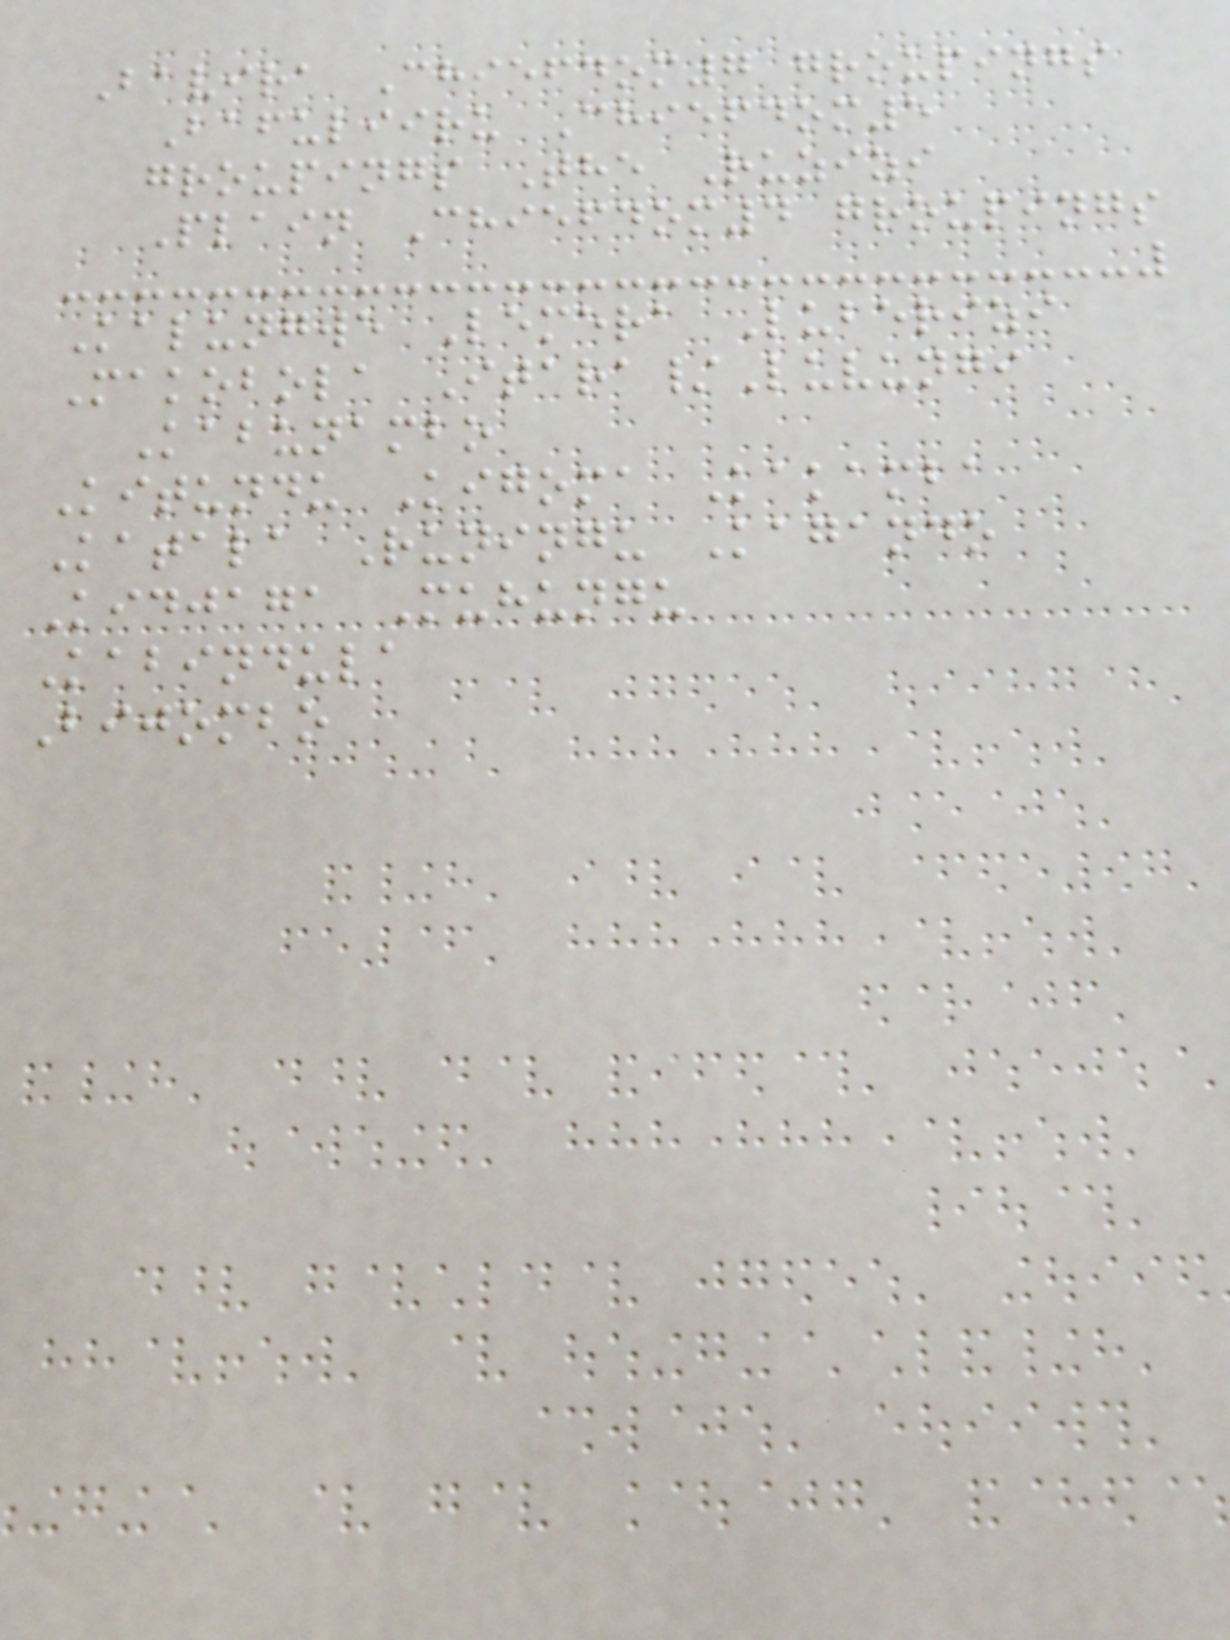Bavira Chiefdom7 groupings
Bafuliiru Chiefdom5
groupings The Ruzizi
Plain Chiefdom4 groupings
Kalungwe Lemera Luberizi
Makobola Itara/Luvungi
Kabunambo
Kitundu Kigoma Kakamba
Katala Runingu Kagando
Kidjaga Muhungu
Kabindula
Bijombo
